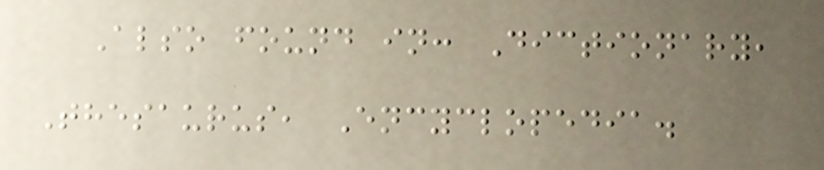Also found in: Dictionary,
Thesaurus, Encyclopedia.
